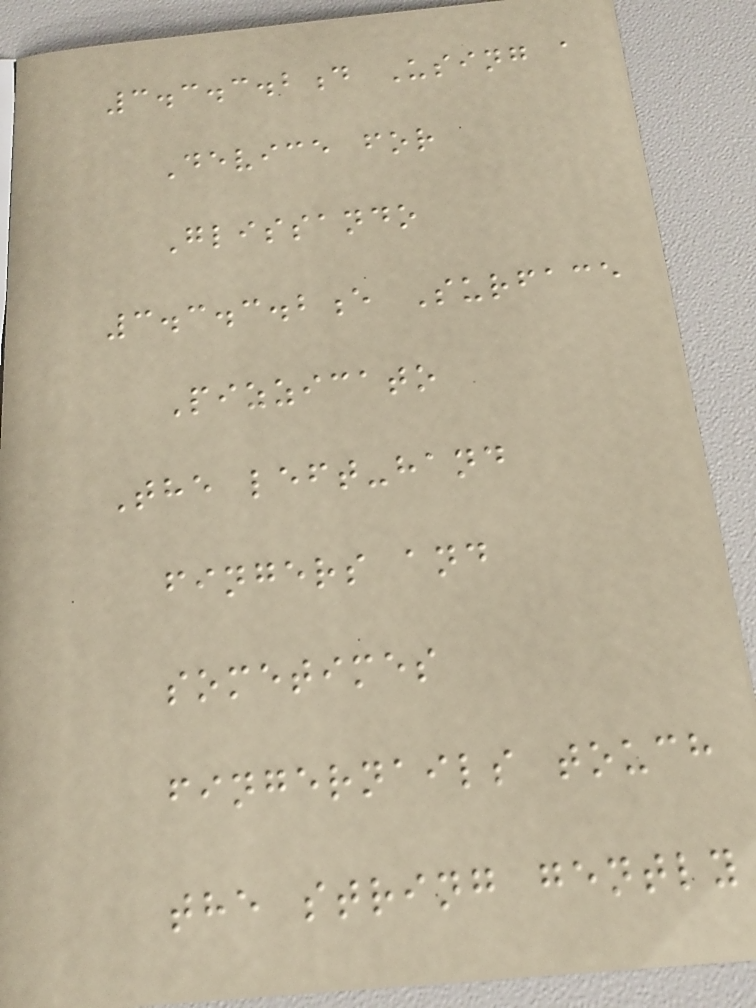3.3.3.2d Using a
Device for
Glissando
3.3.3.2e Surface
Pizzicato
The left-hand
fingers and
sometimes
fingernails touch
the string gently
